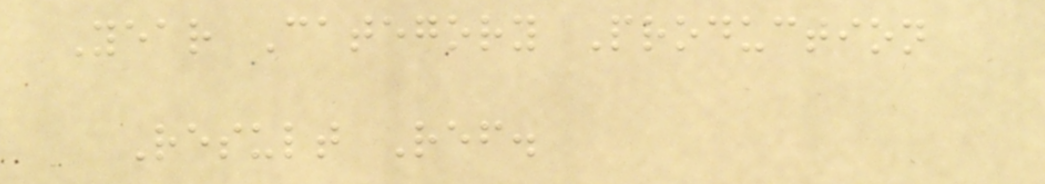Year Category Production
Result Ref.
